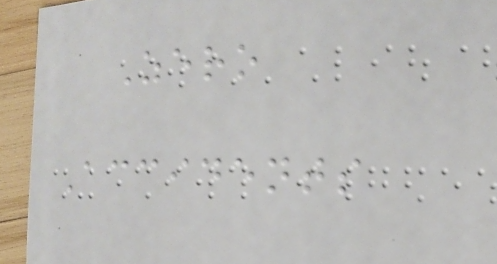Zero
Accidents
